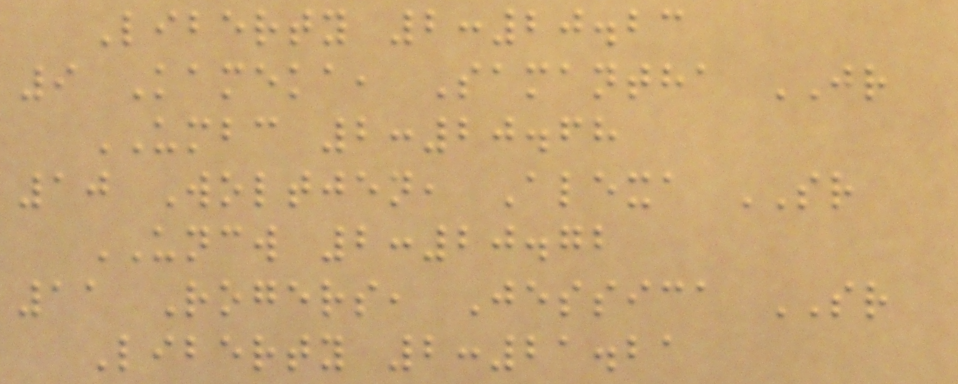Liberty 2:20.23
9 Kameka, Samantha JR
UMBC 2:20.68
10 Woltjen, Alexa SR
UNCW 2:20.72
11 Rogers, Jessica SR
Liberty 2:21.21
